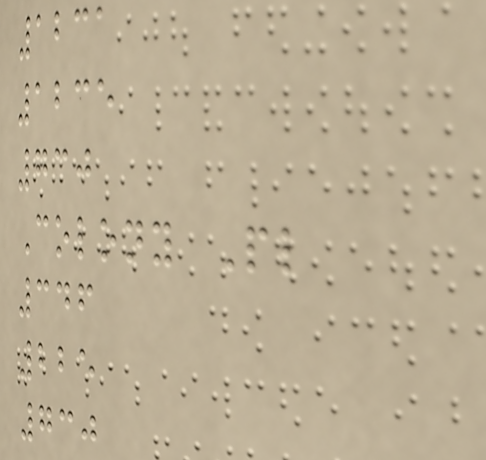1231
1235
730
Colony Pl
346
225
730
